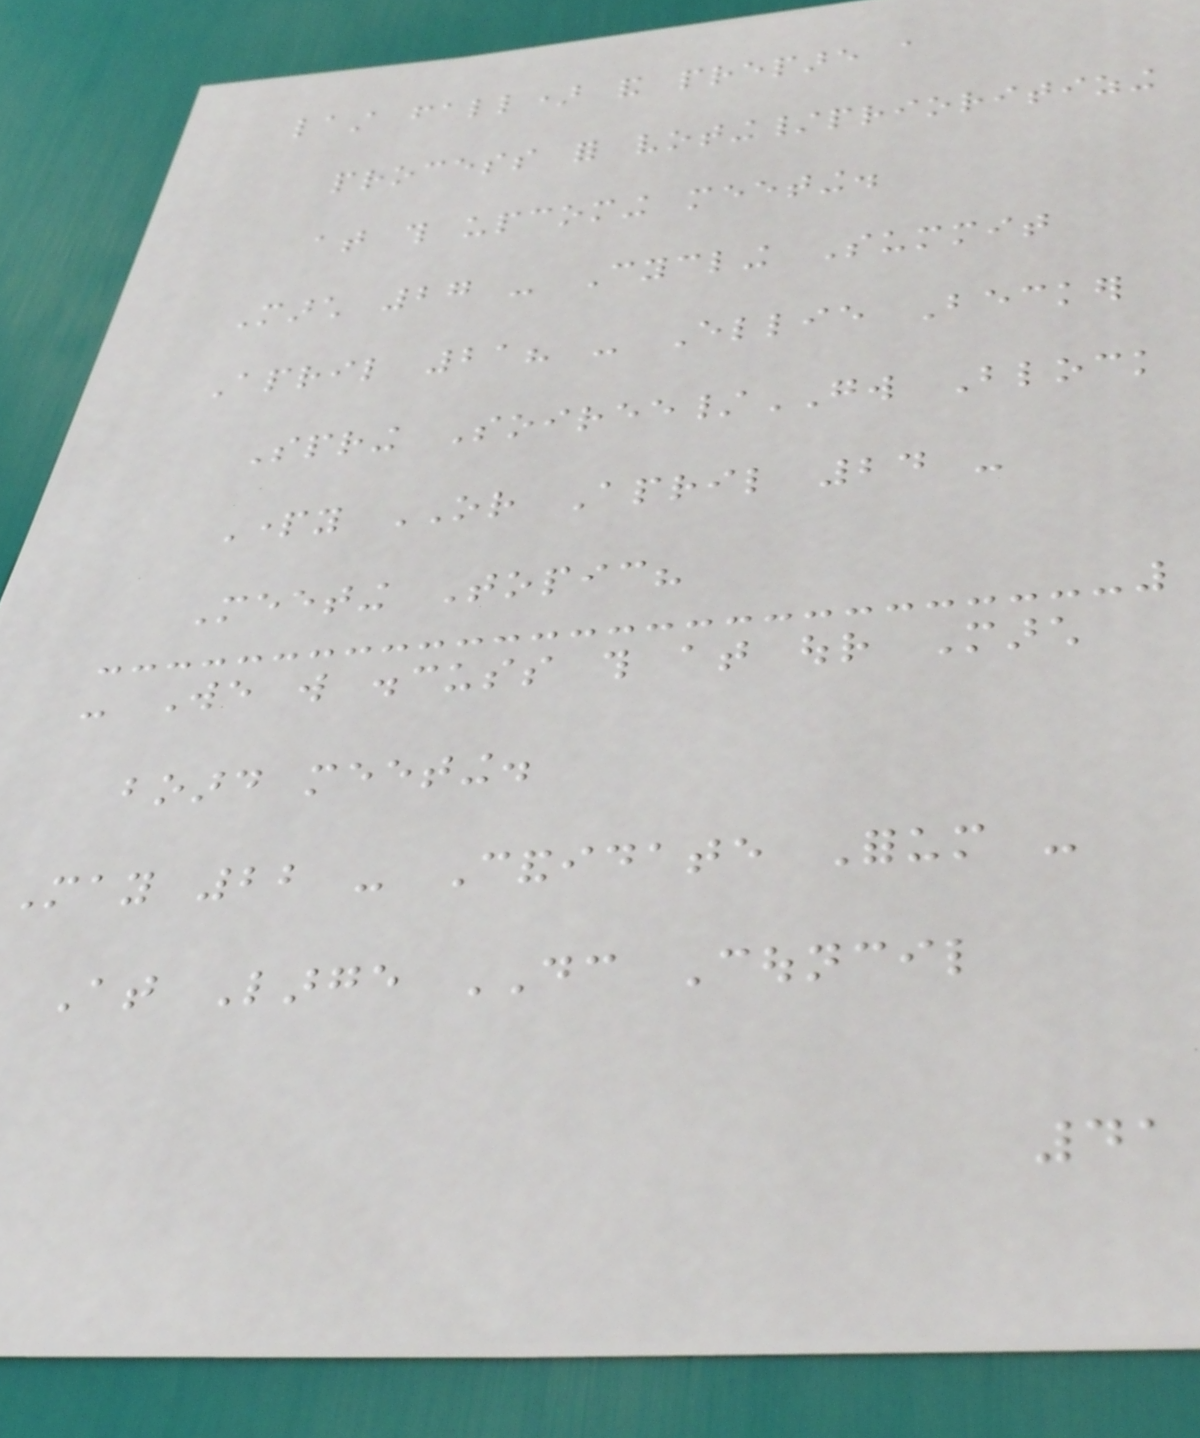last fall) and prepare a
process for voting/prioritizing
at this upcoming meeting.
March 27 - Cycling Summit
April 21? - Ellie Becker
Spring Soiree/GW Block
Party OR April 24 -
Meeting Topic?
- We will discuss this at our March
board meeting.
May 22 - Candidate Forum -
At Large DC Council
41
